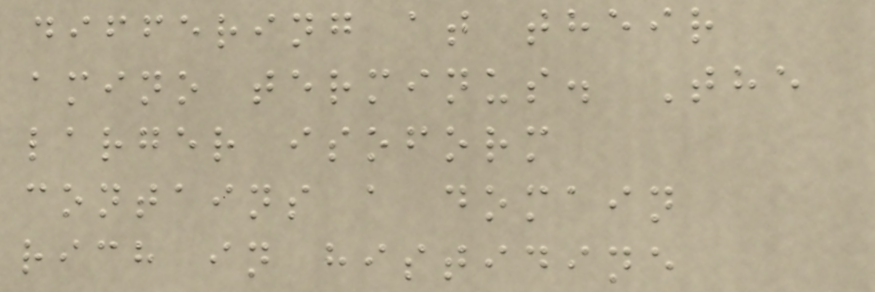differing at their
amino terminus. The
larger isoform
contains a domain
rich in histidine
